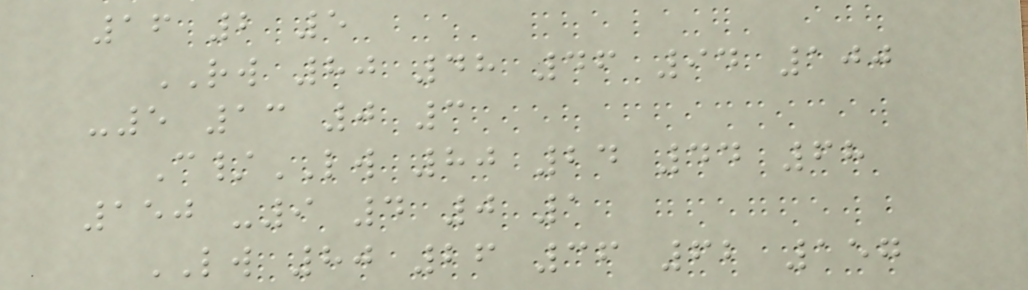16 2 5
RW 80 48 46 94 100
-5 13 0 3
C/LW 80 24 44 68
150 -9 4 0 1
LW 80 26 36 62 157
